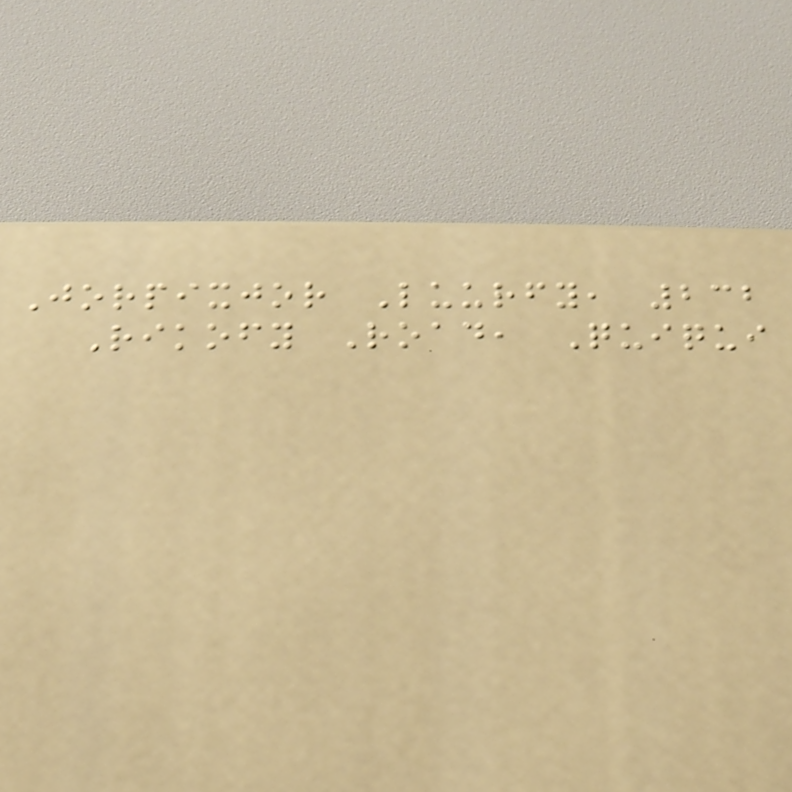Jorpixjor Luurfy, 232
Rikofy Road, Quiqui
